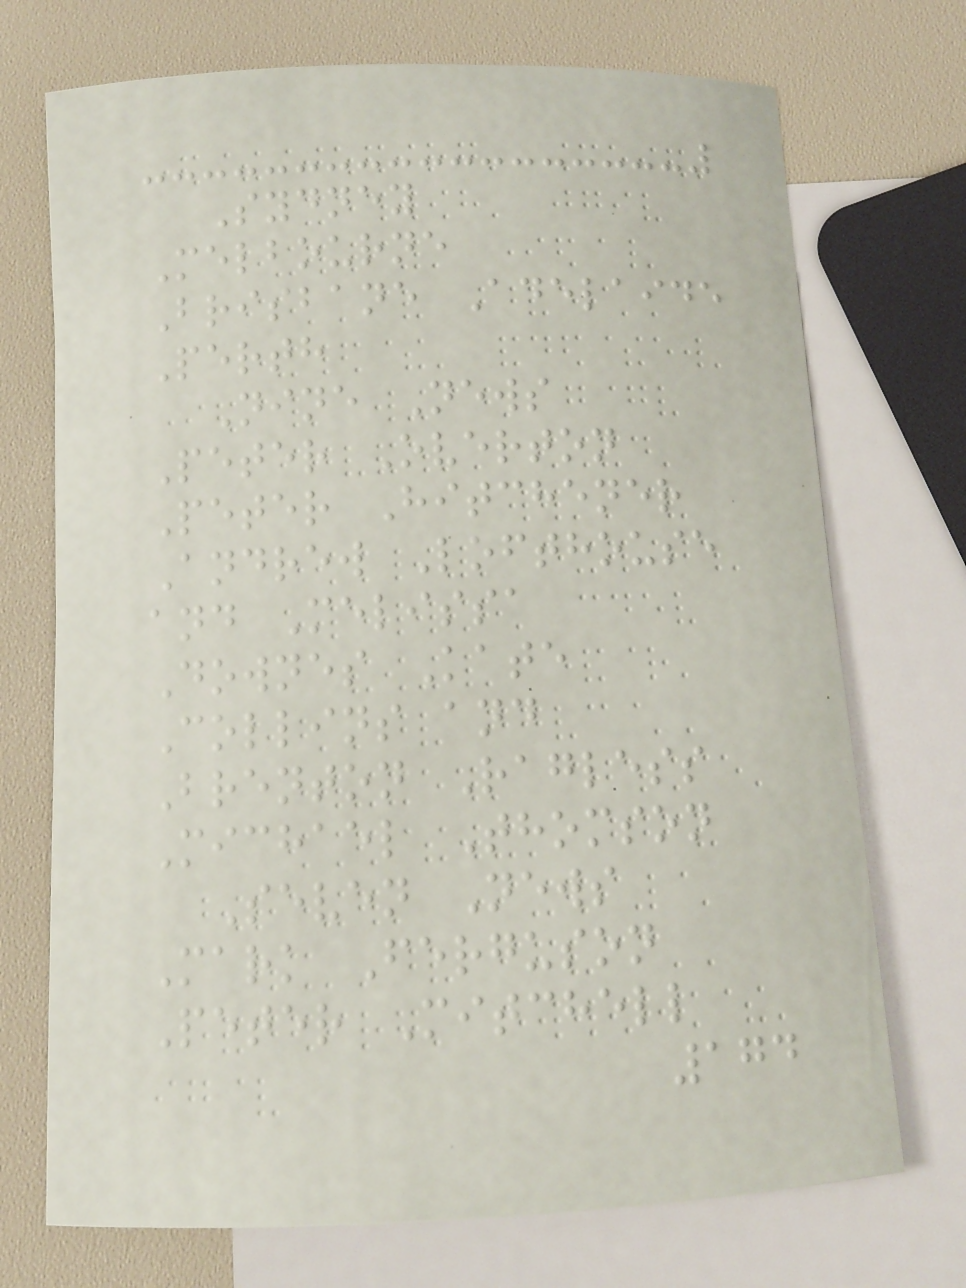Sydney
Melbourne
Brisbane Adelaide
Perth
Nine News
Peter Overton
Peter Hitchener
Andrew Lofthouse
and Melissa
Downes Kate
Collins and
Brenton Ragless
Michael Thomson
Seven News
Mark Ferguson
Peter Mitchell
174
